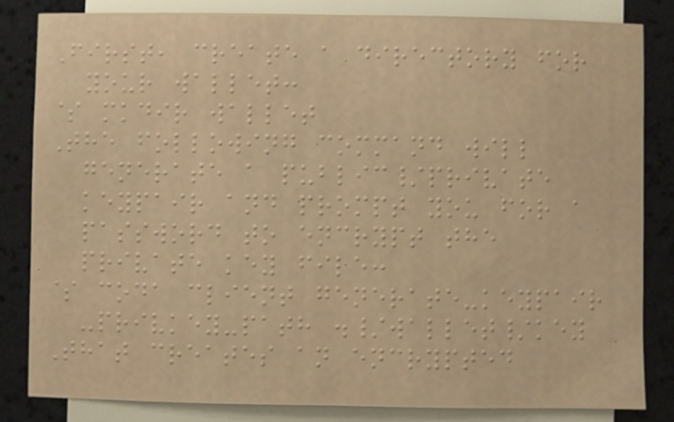First, create a directory for
your wallet:
$ mkdir wallet
The following command will
generate a public/private
keypair and prompt you for a
password to encrypt the
private key file:
$ coda client generate-keypair
-privkey-path ./wallet/key
That creates an encrypted
